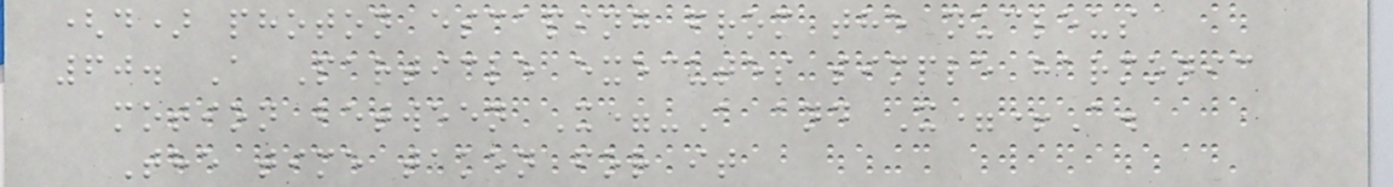(d) photon escaping from the nucleus
60. A Particle executes simple harmonic
motion between X=-A and X=+A.
The time taken for it
